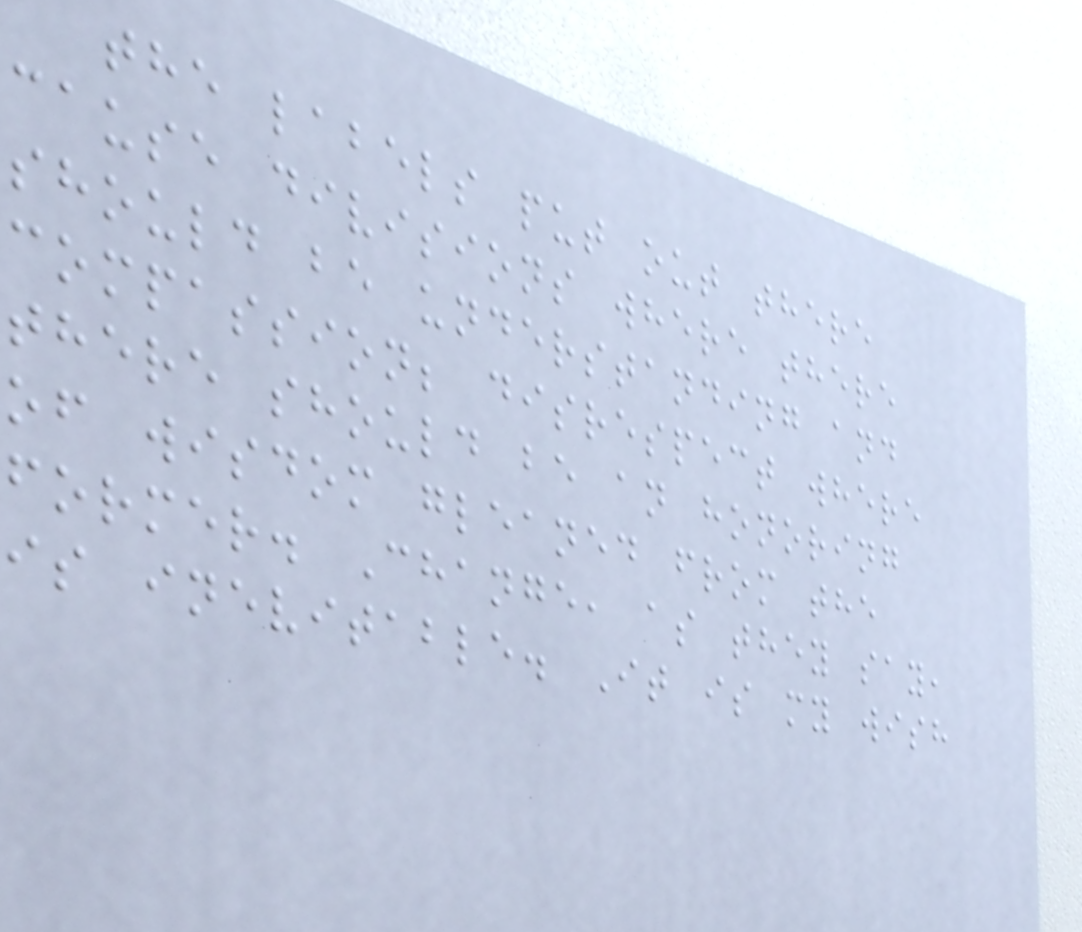the labels put out there
cause divisions where there
should be understanding and
compassion; disrespect where
there should be an honoring
of wisdom gleaned from the
former. Change, as they say,
is inevitable. It is my wish
